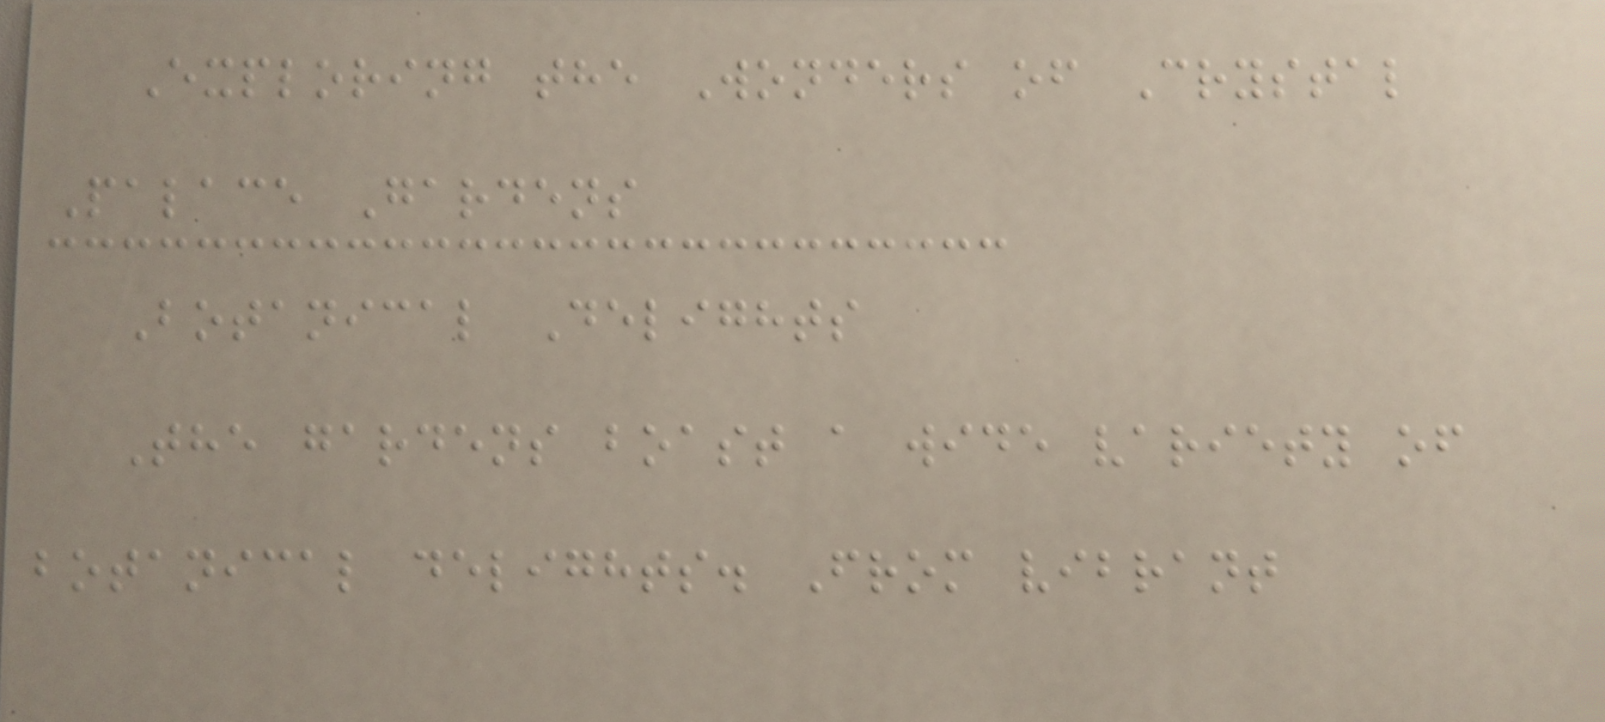Exploring the Wonders of Crystal
Palace Gardens
Botanical Delights
The gardens boast a wide variety of
botanical delights. From vibrant
